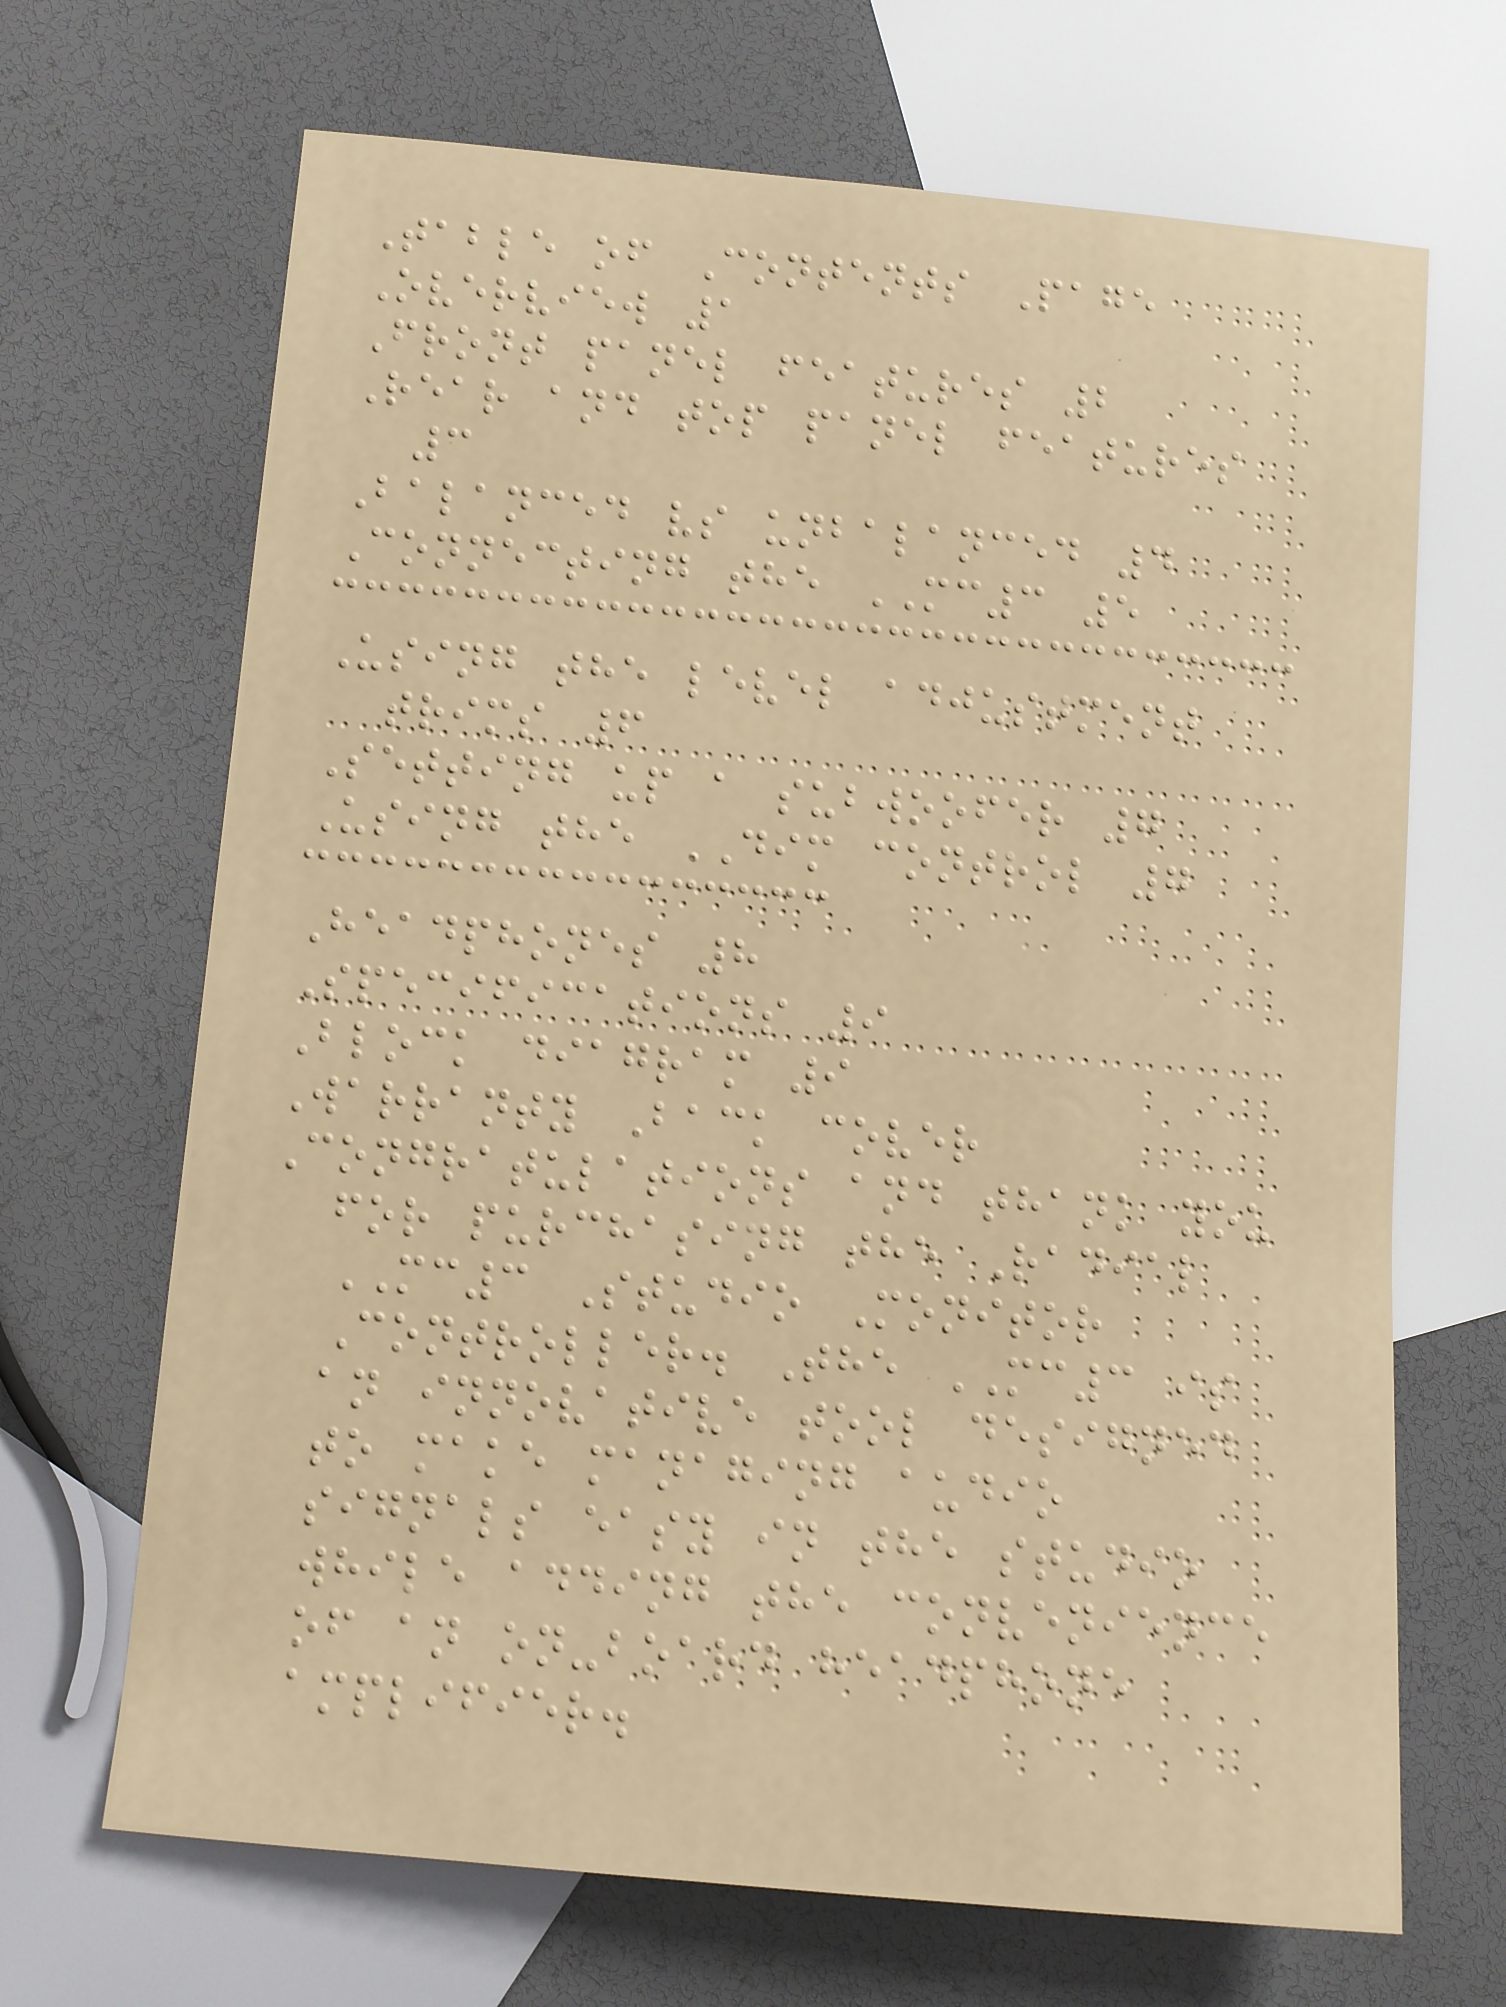Table of Contents Page
Overview 1
Front panel features 2
Rear and top panel features
3
Balanced vs unbalanced 4
Connecting the MC3 5
Using the level adjustment
trims 6
Setting up a subwoofer 7
Using the DIM control 7
Headphones 8
Specifications 9
Block diagram 9
Warranty Back cover
Congratulations and thank you
for purchasing the Radial
MC3 Studio Monitor
Controller. The MC3 is
an innovative tool designed
to make managing audio
signals easy in the studio
while adding the convenience
of an on-board headphone
amplifier.
